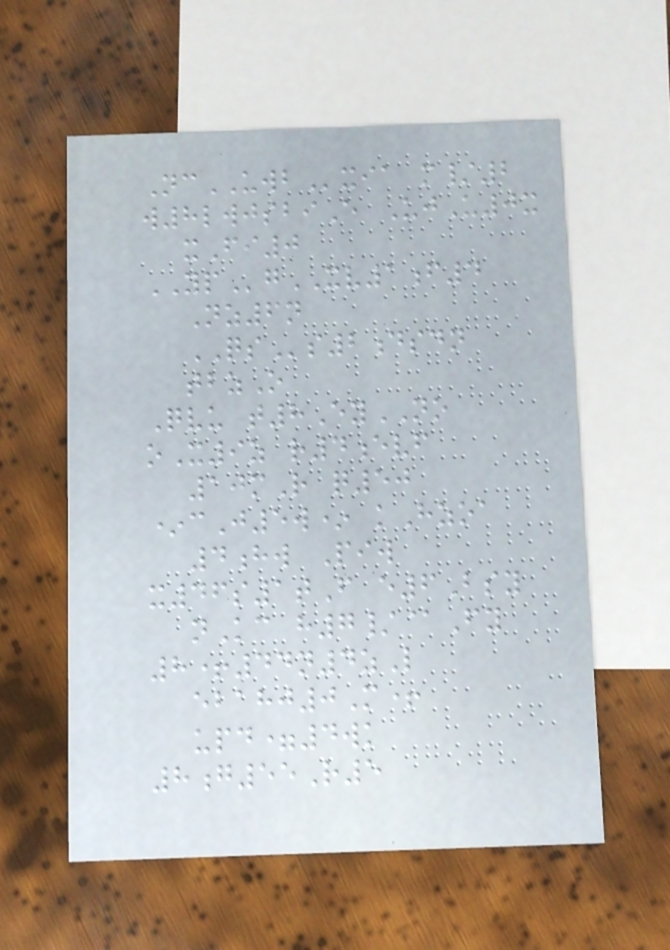NcUWBxia m/2
w8lwjsbiE UjU0x
xFi0
YPgXV1f4
Nz6n
QSs2dsdn
tbzO
Qvu t8EyNO
oX9z r4evf
10mR q50
*cJ5w* kHzoa
4hw Piw
x46s1tF e6Bsy
nKc h7/@Fy
8+44n4zL
ebahj0M+
upd=4wk
8g55R5
